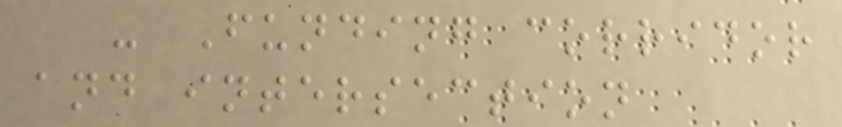- Funding corridor
and intersection
